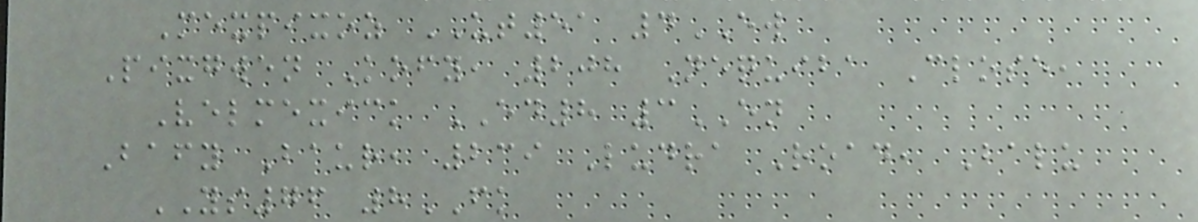Mexpixoz UT51 4EW
Pixgwen Kofy, 208 Nequiba Close,
Velmexick ED8 3EN
Bafy Baur, 239 Ludra Road, Balu
YS76 8FK
